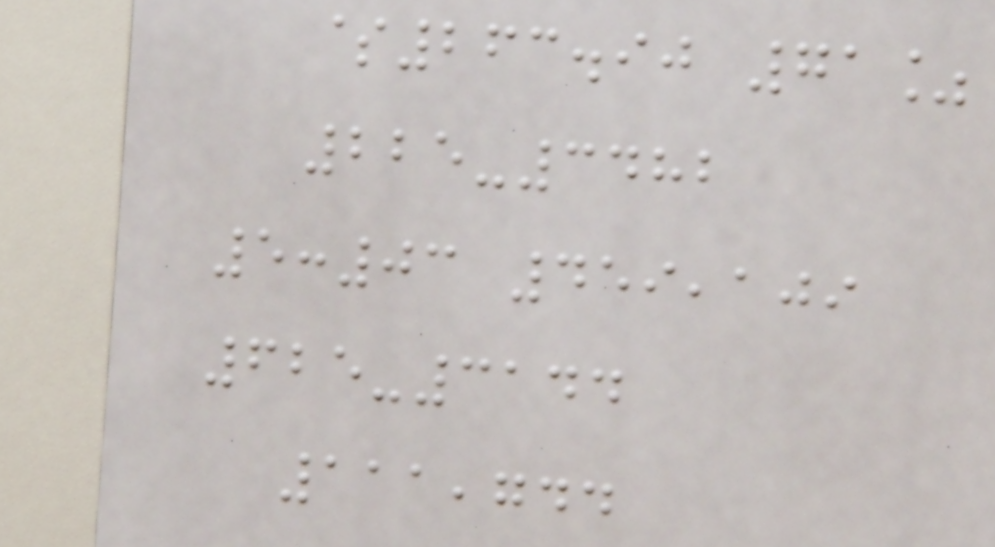$263.90 71%
225-3482
5:03 459,109
625-3144
111,744
